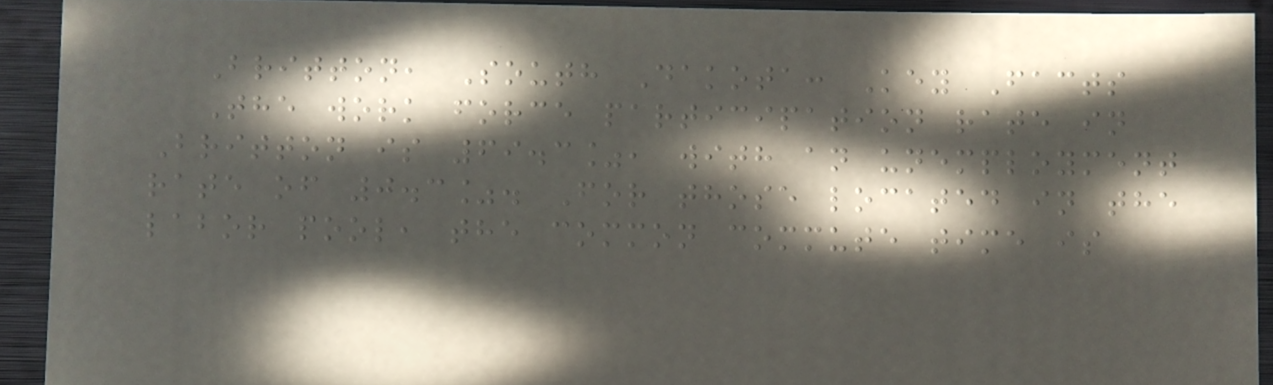Britton, South Dakota: Key Facts
The work force participation rate in
Britton is 69.3%, with an unemployment
rate of 0.3%. For those located in the
labor pool, the common commute time is
